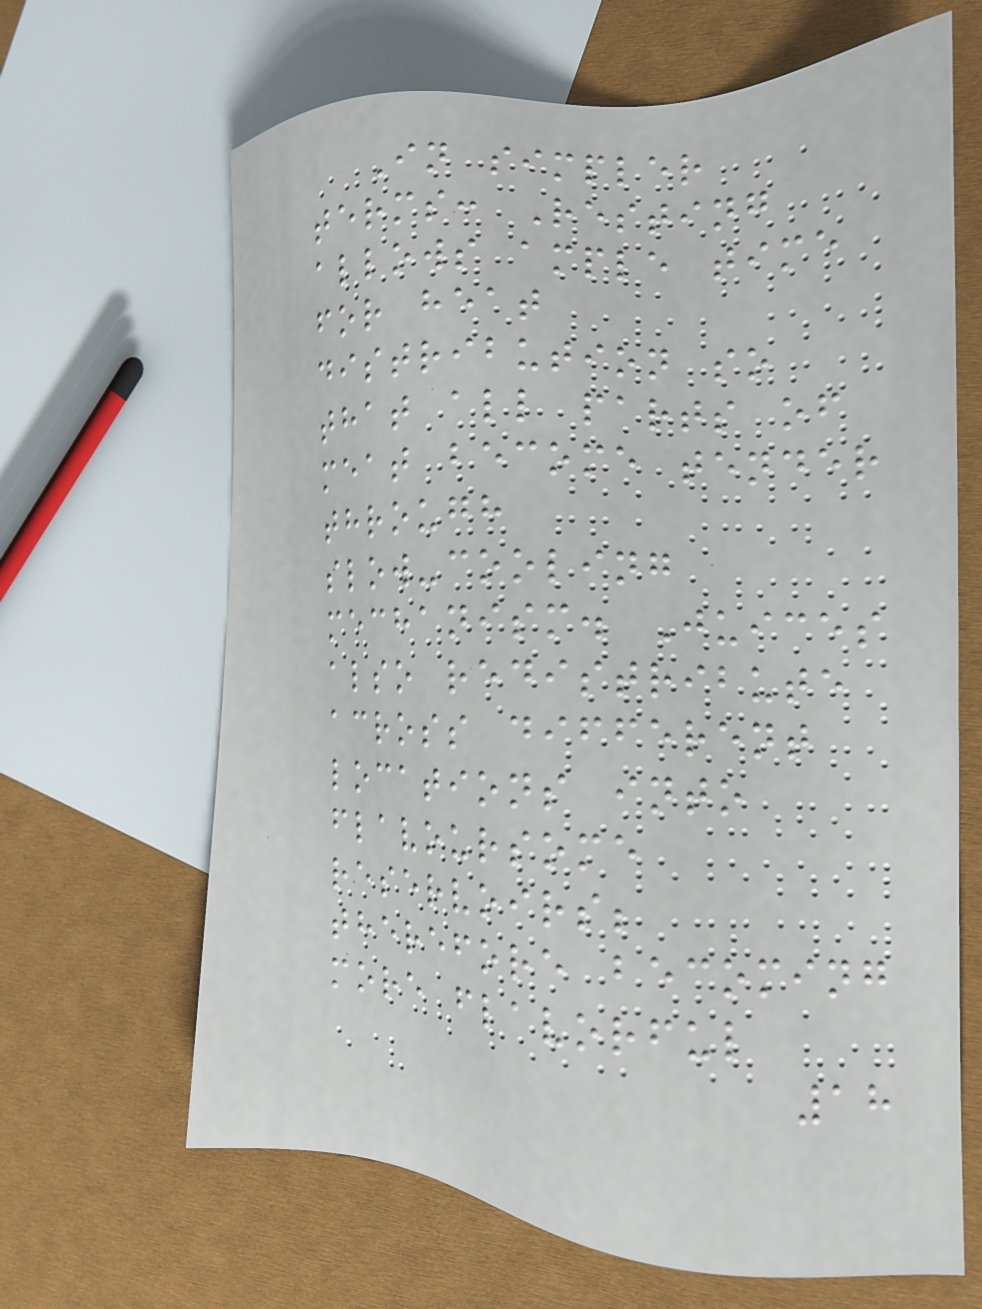In simpler
terms: Resting
allows ample time
for heat
distribution so
that all parts of
meat become tender
through
slow-cooling
mechanism. Juices
also redistribute
across different
locations into
flavoursome
reservoirs;
therefore becoming
more flavorful
18
